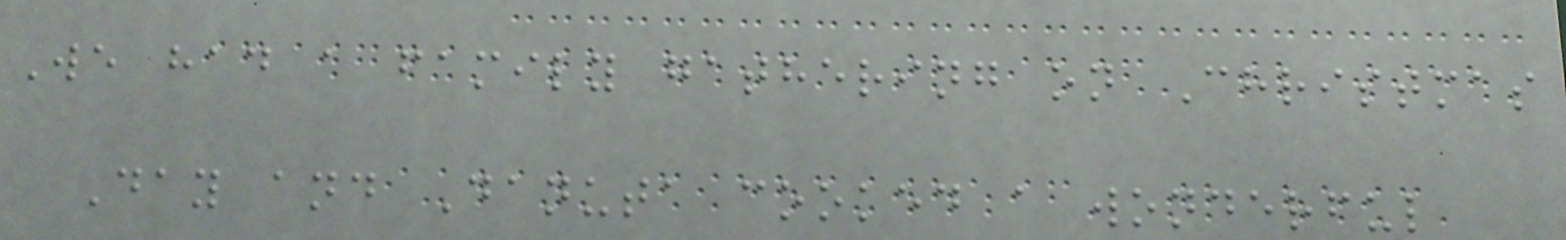We had a family gathering on Christmas
Day and Danuta cooked a wonderful
